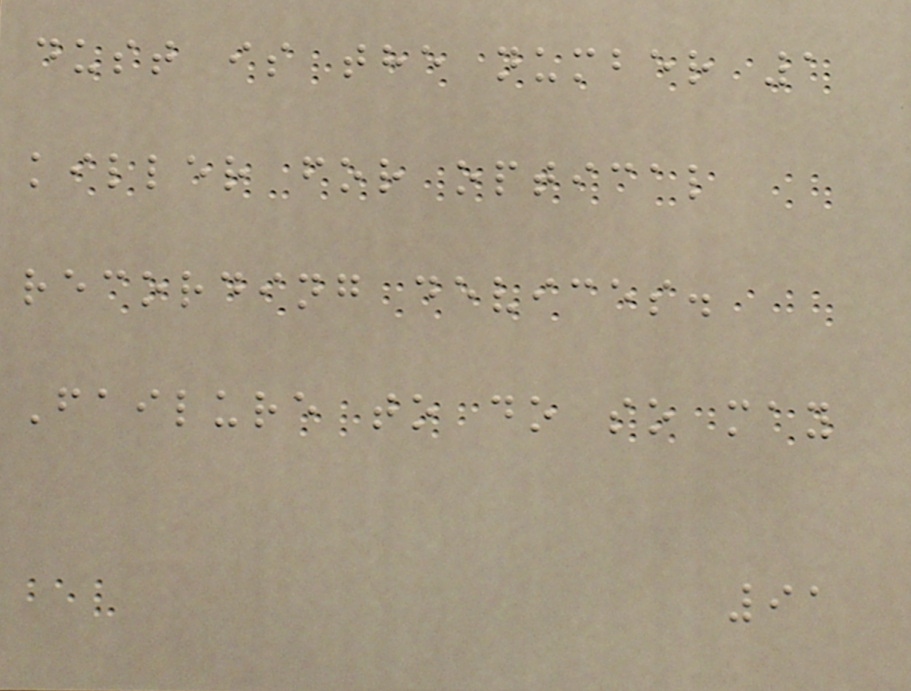dust is the number 1
killer for optical
recording devices.
Failure to do so may
91
